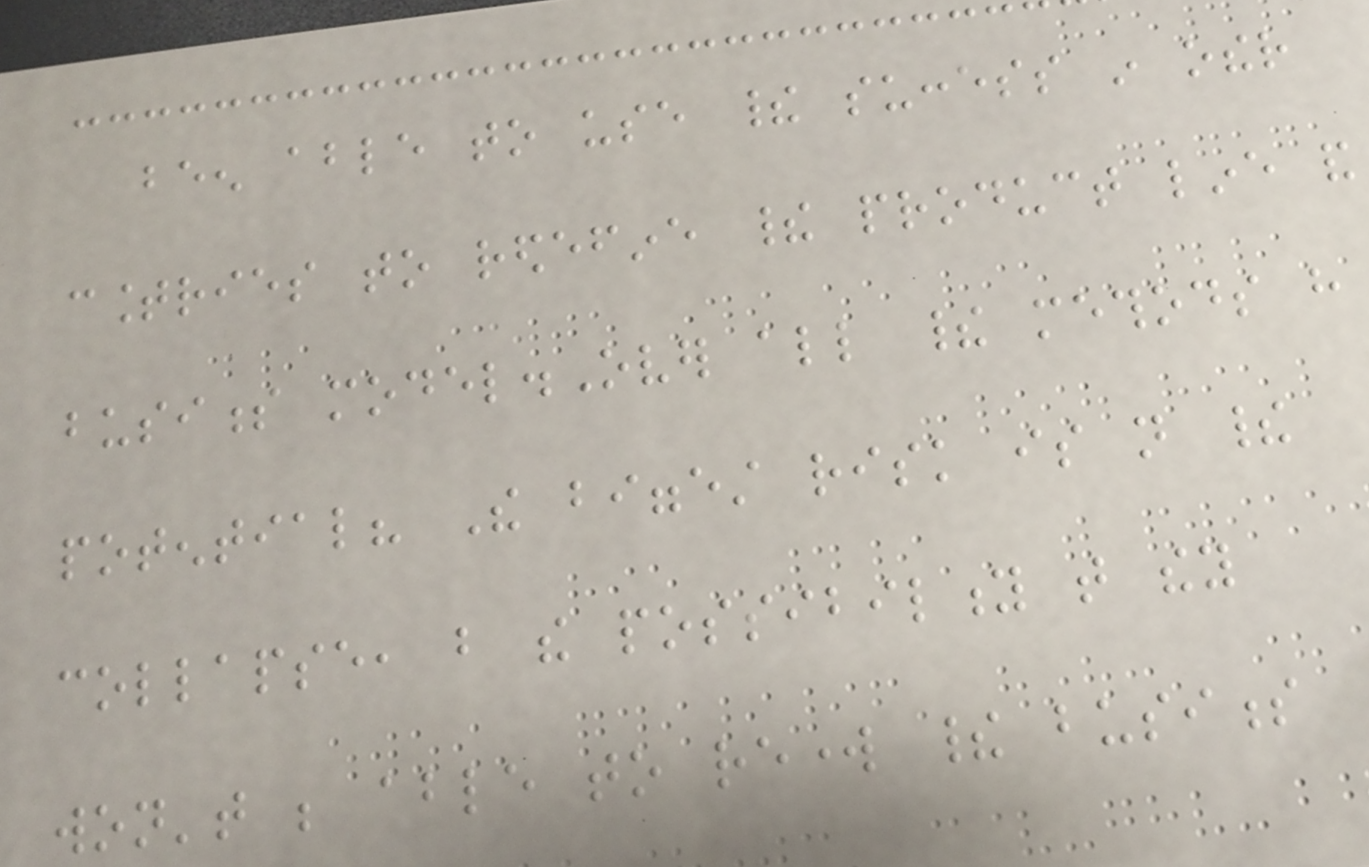been able to use their success in other
countries to redefine their product line and
business model.Over all their methods have
potential? The biggest risk is not their
collapse, but the possibility that they
won't be able to rework their business
